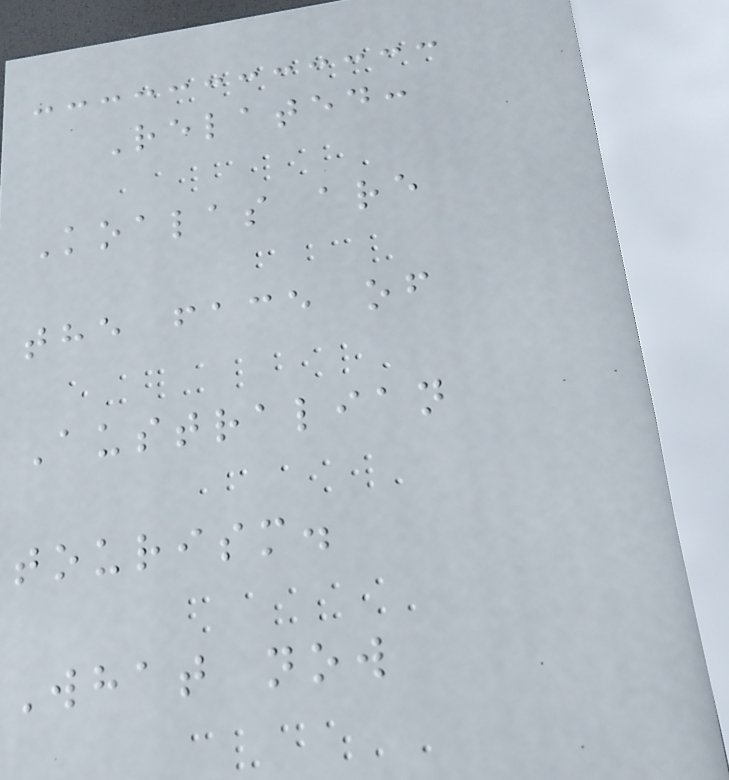Related:
Koalas are
the face of
Australian
tourism.
What now
